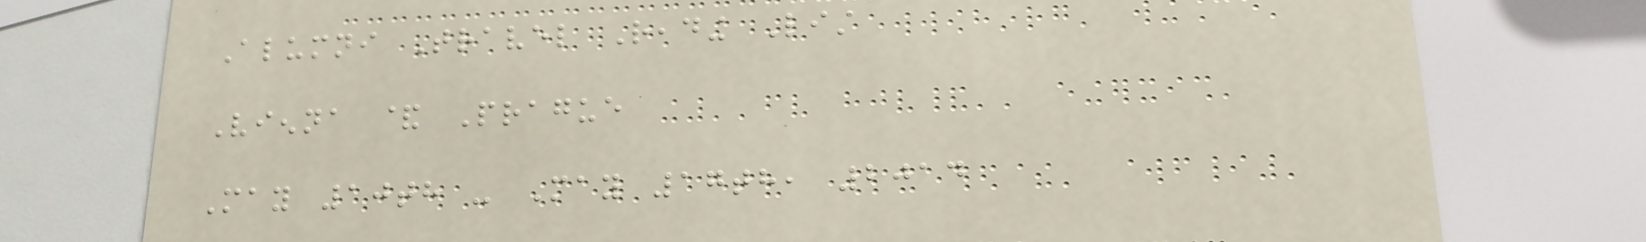Alumni Travel Reading List
Vienna & Prague
May 10th - May 17th, 2014
